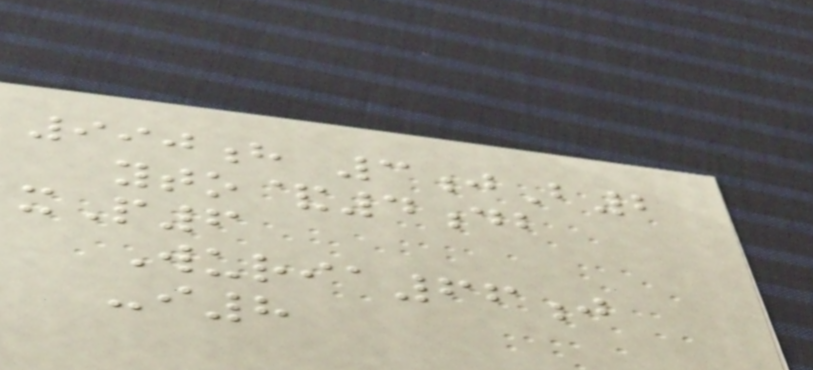990h 3jB2
yto&4db
xP6
Wuria66j
-i8
